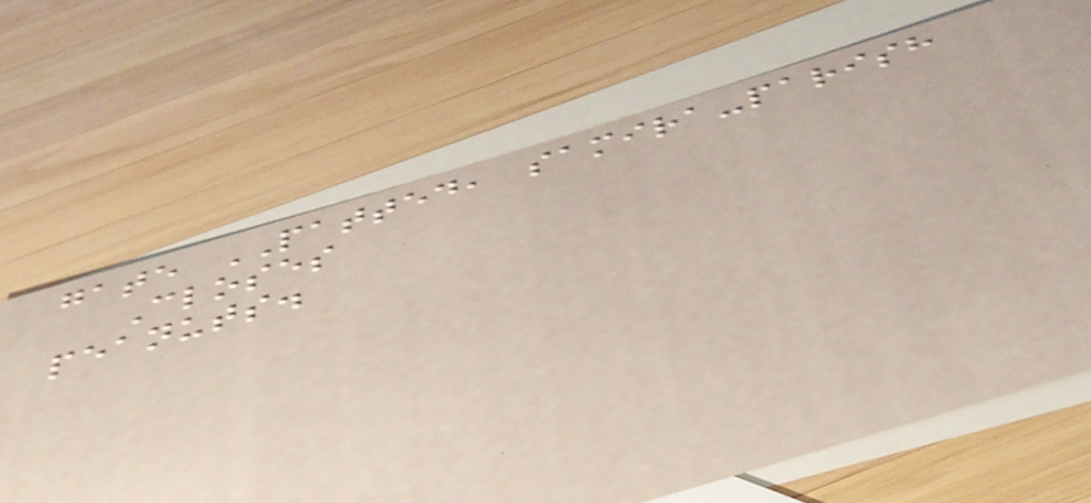gate PATTED, samira-parish
Closes
peanuts.
